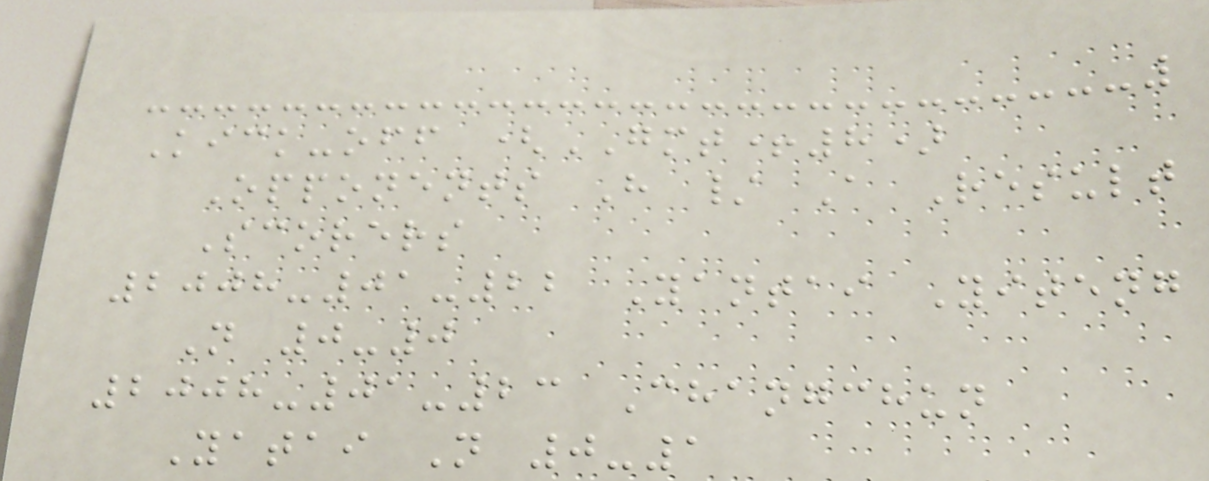Kick-off (GMT+8)
Opponents H / A Result
Scorers
2008-01-22 Yantai Yiteng
N 0-0
2008-01-23 Changchun
Yatai N 0-1
